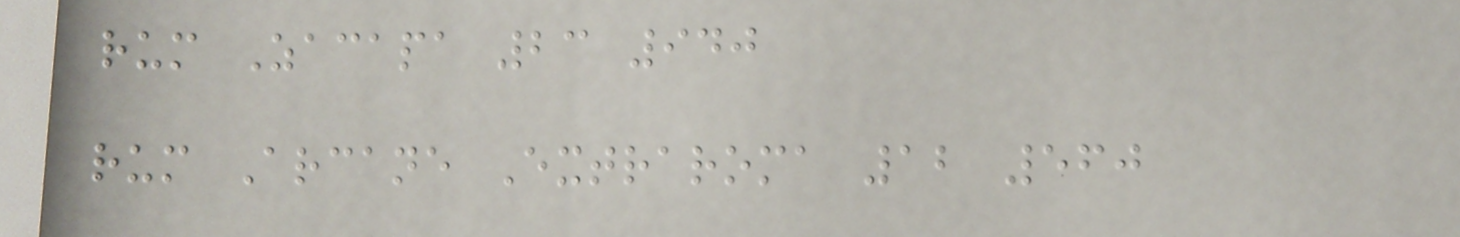rum Zacapa 23 940
rum Arcane Extraroma 12 560
